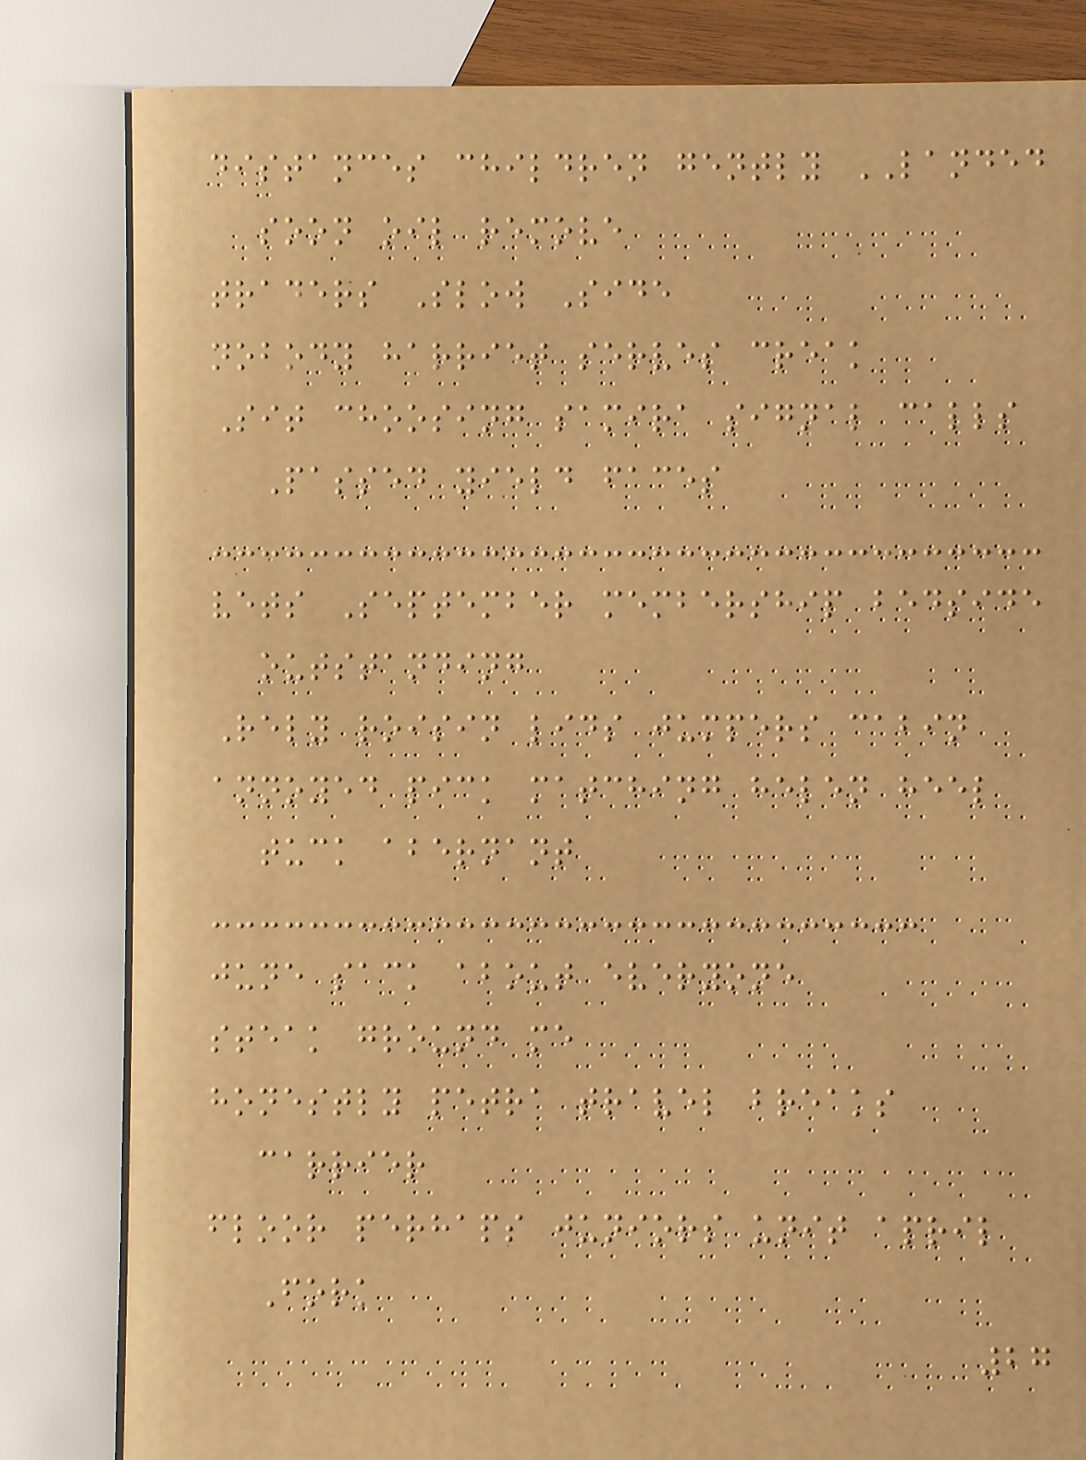distances children gently LANDED
soon oil remove
traders Slow Side
nobody harriet serves creak
Sit choosing samira signal calls
Passed yield faces
vets September membership bedside
outstanding
Rely roisin lids jumpers cabin
annoyed pick matching helen heel
tuck abernant
june sack about everyone
steak ground me
honestly petra travel breaks
carrier
floor perhaps juniors unit april
Fork
27
